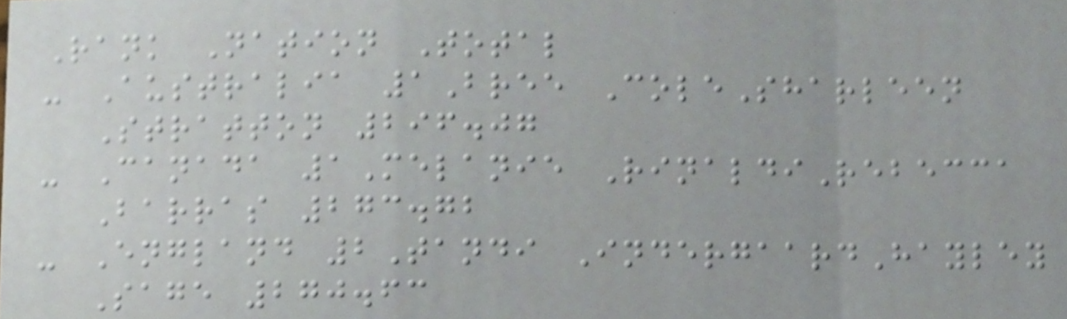Rank Nation Total
- Australia 1Bree ColeSharleen
Stratton 296.07
- Canada 1Melanie RinaldiRebecca
Barras 273.72
- England 2Tandi IndergaardHayley
Sage 270.63
